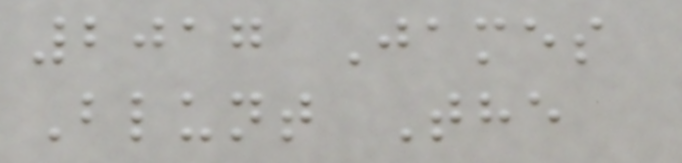2017 James
Blunt The
